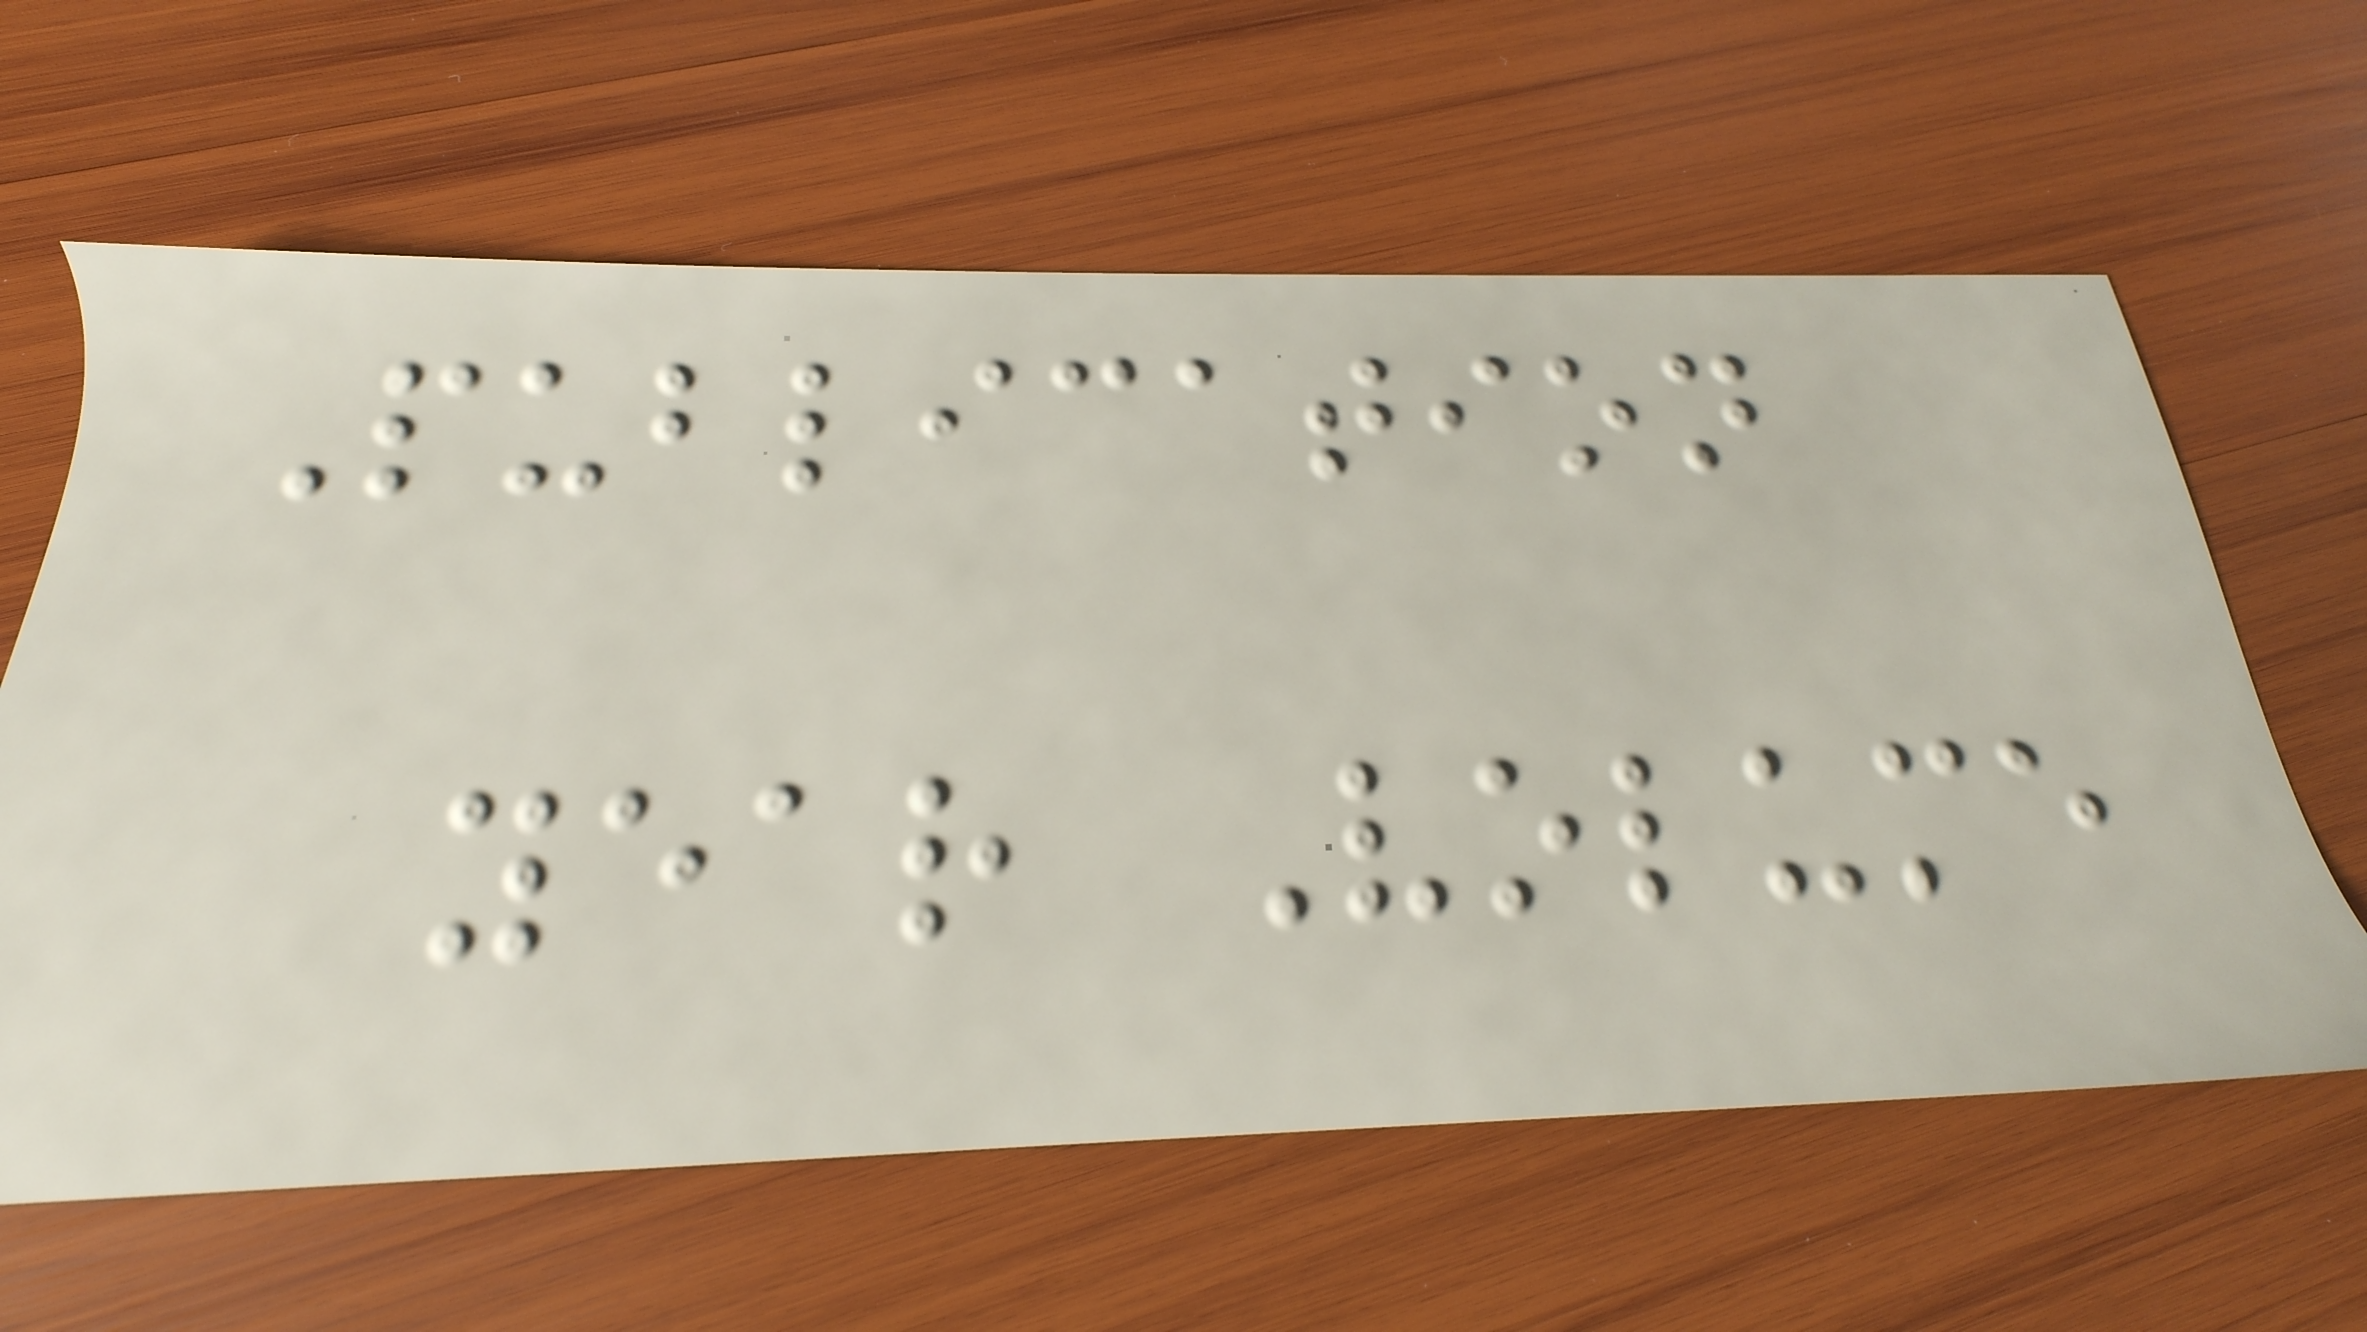Publication
year Volume
